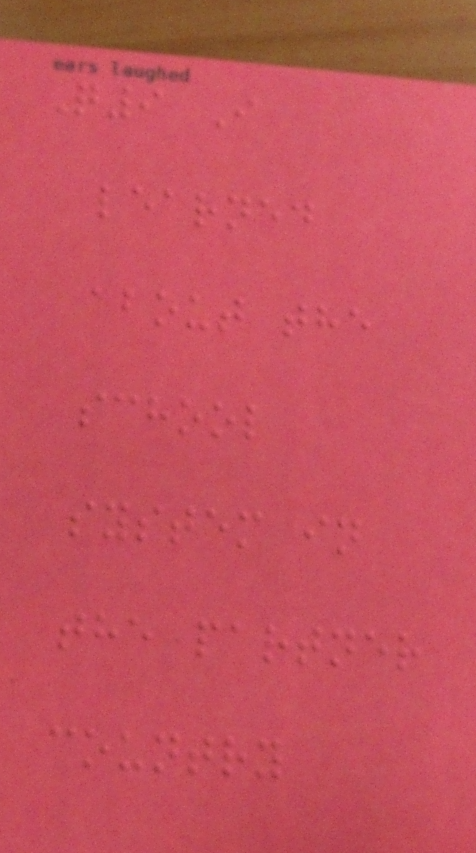Q9 I
learned
about the
school
system in
the partner
country
